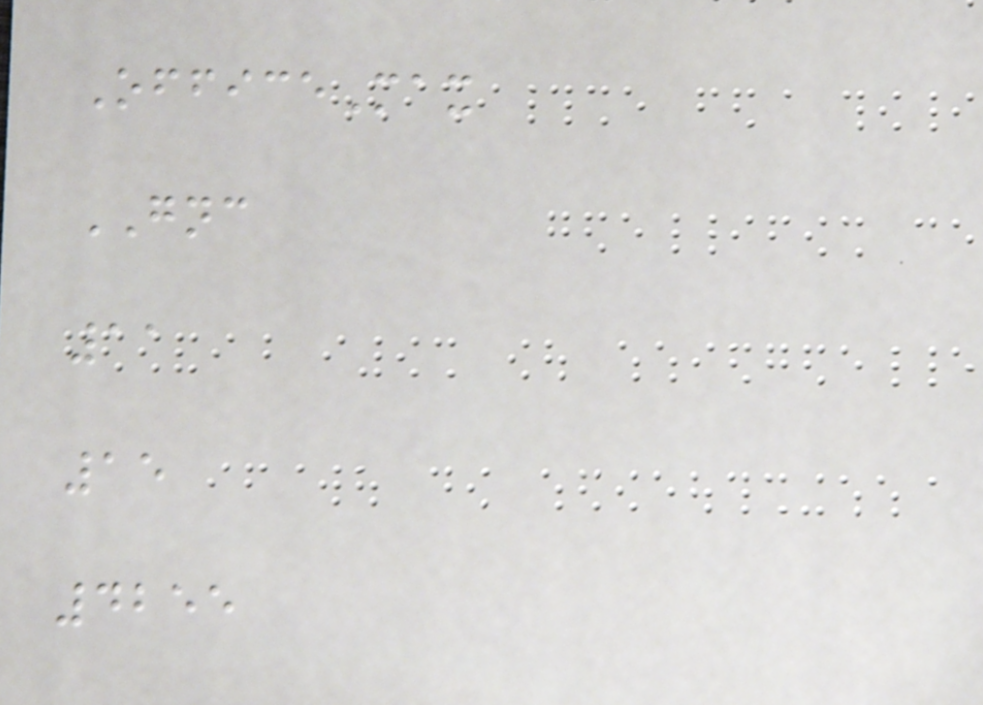OfficeMax
GNC
11
15
4255
